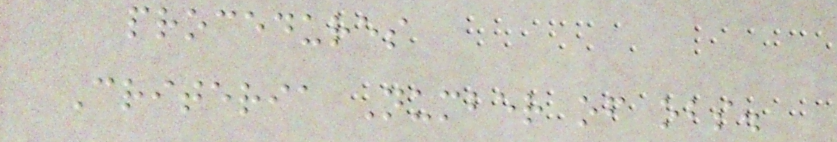procedures
Criteria Number of obs.
